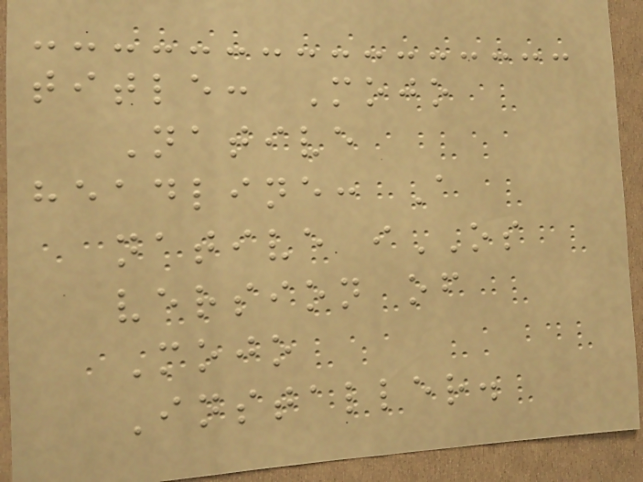title: Mojo
Native
headline: A
native iOS
version of
Mojo
Installer.
